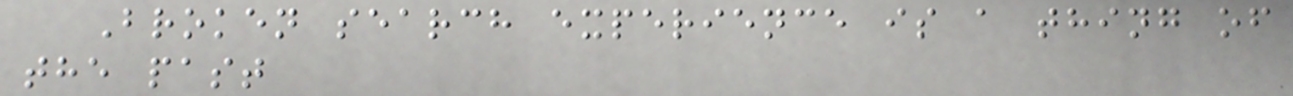Broken search experience is a thing of
the past
